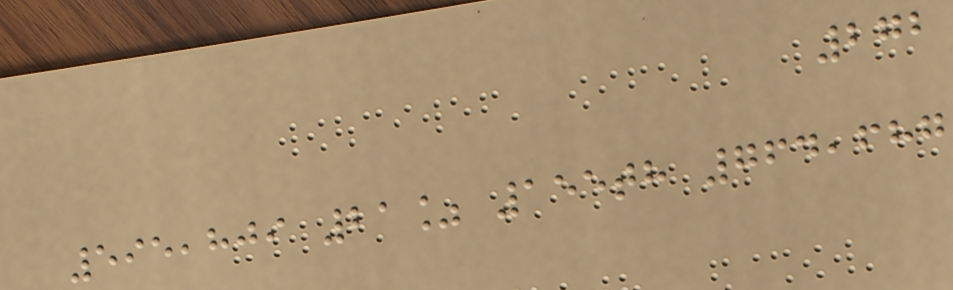272
595,809 21% 155th 764,687
